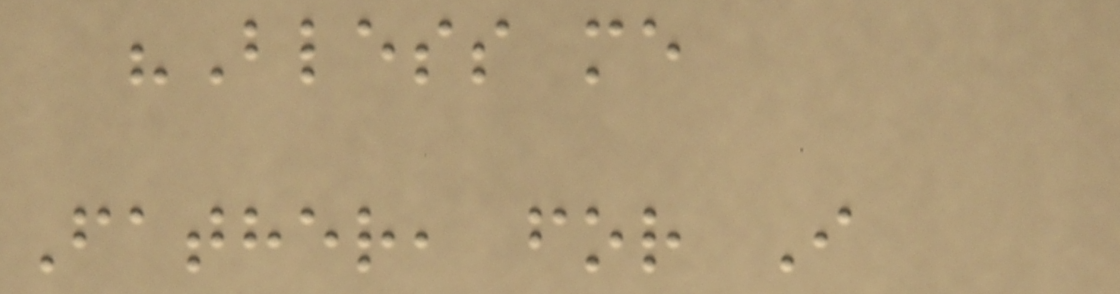"Bless me
Father, for I
